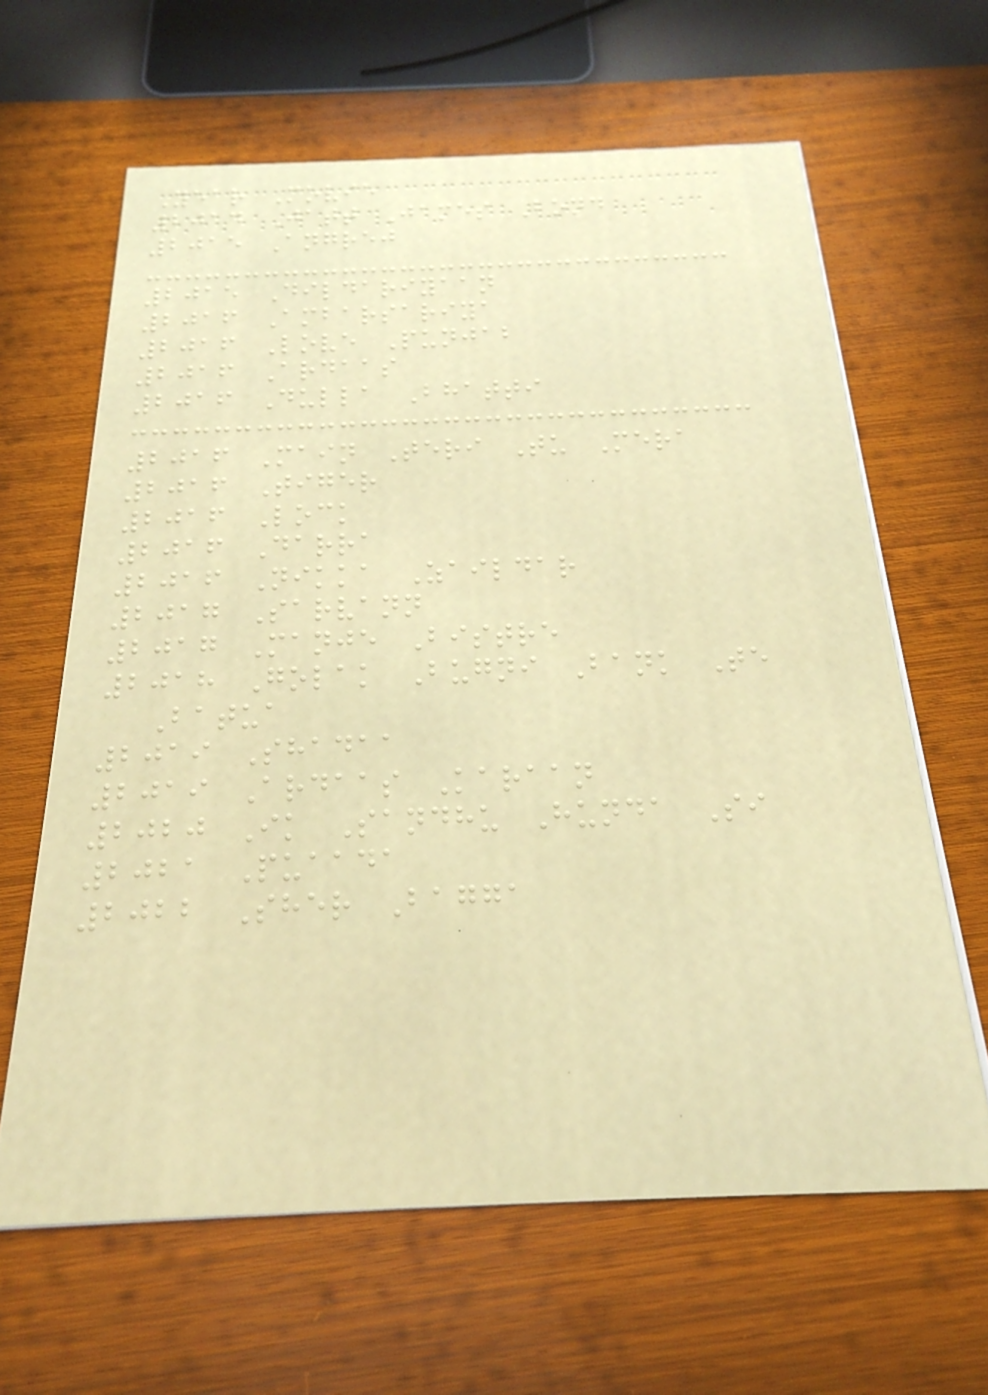Year Movie
2014 Jatt James Bond
2015 Angrej
2015 Dildariyaan
2016 Ambarsariya
2016 Love Punjab
2016 Ardaas
2016 Dulla Bhatti
2016 Main Teri Tu Mera
2016 Tiger
2016 Lock
2016 Darra
2016 Nikka Zaildar
2017 Sarvann
2017 Manje Bistre
2018 Golak Bugni Bank Te
Batua
2019 Shadaa
2019 Ardaas Karaan
2020 Ik Sandhu Hunda Si
2021 Puaada
2022 Sher Bagga
